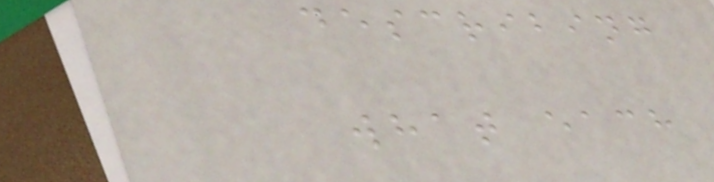describing
what each
